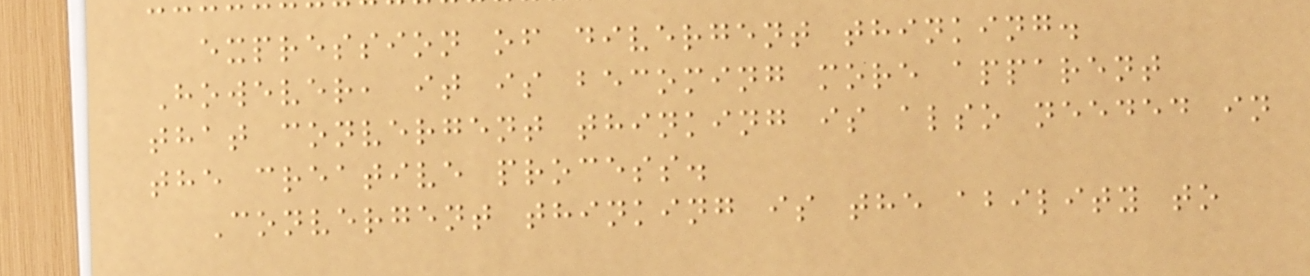expression of divergent thinking.
However, it is becoming more apparent
that convergent thinking is also needed in
the creative process.
Convergent thinking is the ability to
